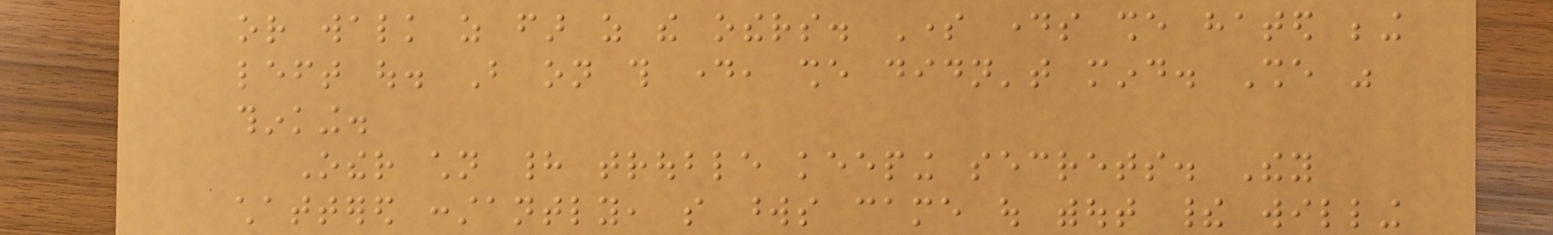or walk as far as the others. Some days she hated being
left out. But on this day, she didn't mind. She was
thinking.
Other children had trouble keeping secrets. They
chattered constantly, so words came out without their willing
